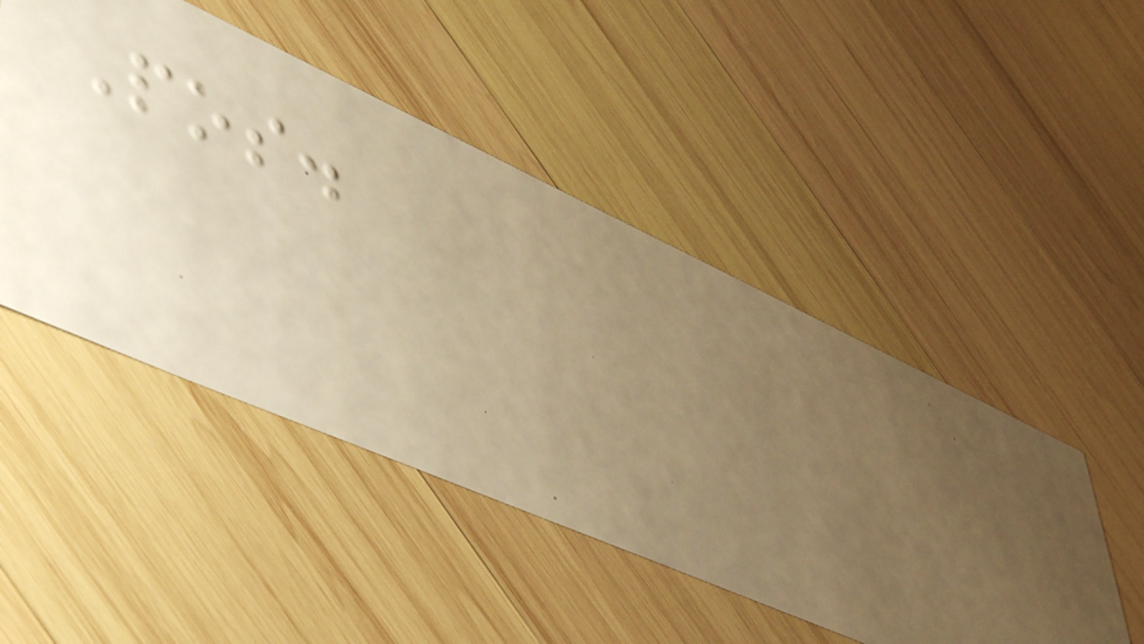Pos.
